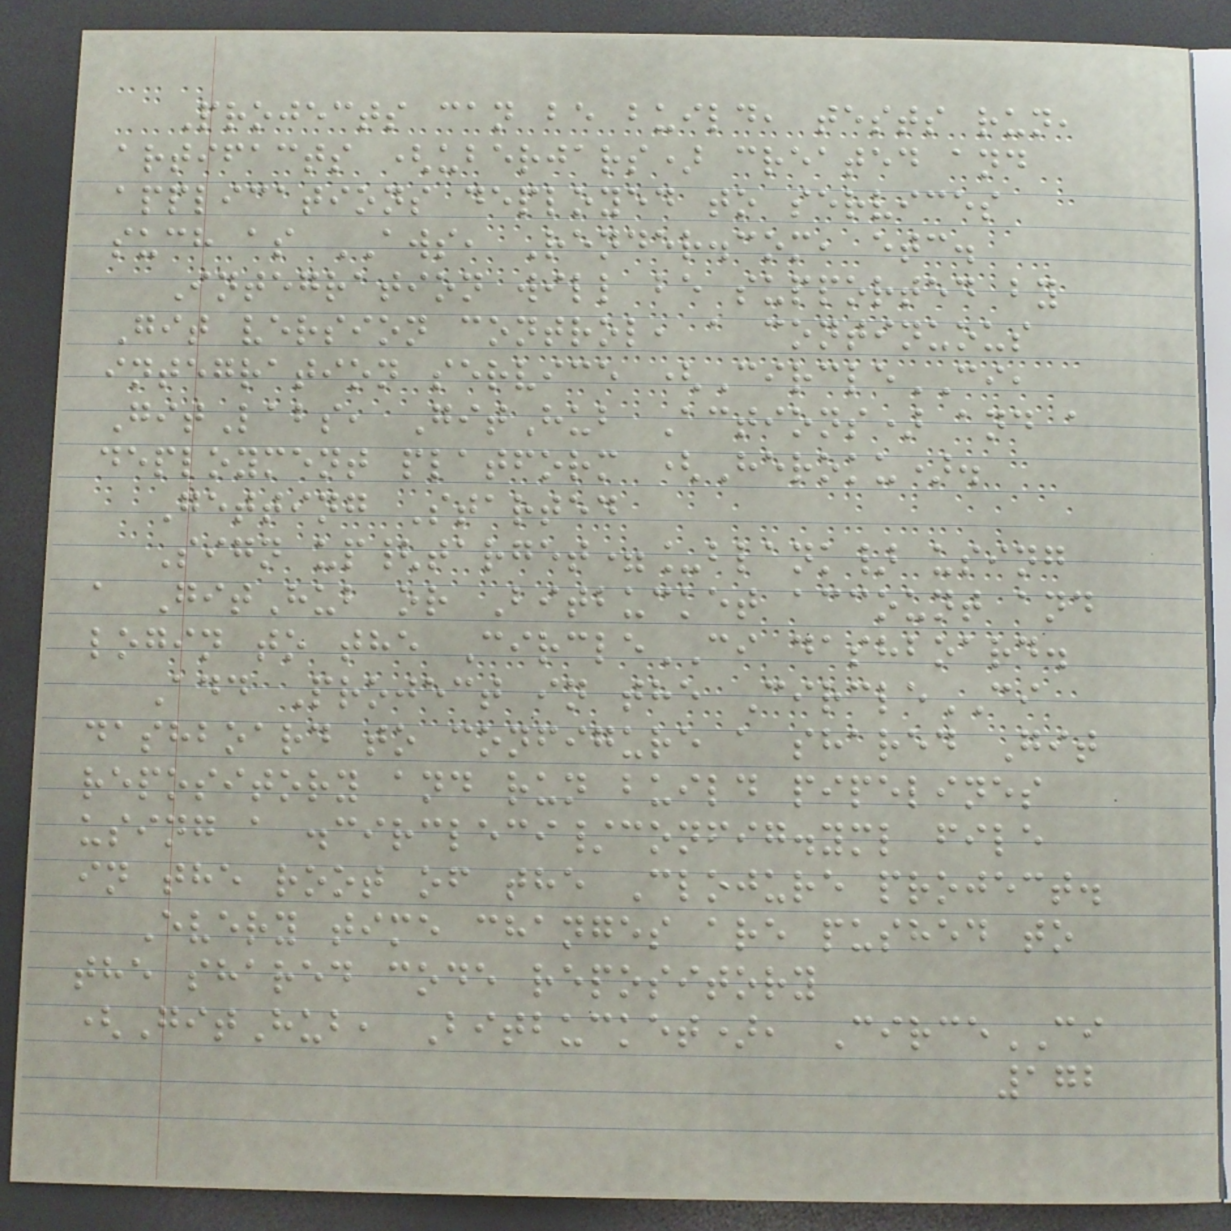Projects can be build, tests run,
artifacts (uberjars) created and
applications deployed to services
such as AWS, Render.com, etc.
Integration will be supported by
Git version control, a continuous
integration service (CircleCI,
GitLabs, GitHub Actions) and a
deployment platform (Heroku).
Getting Started
Sign up{target=_blank} using
a GitHub or Bitbucket account and
login to the CircleCI dashboard.
Add Project in the CircleCI
dashboard to configure a shared Git
repository and run build pipelines
using a .circleci/config.yml file
in the root of the Clojure project.
Every time changes are pushed to
the shared code repository
(GitHub, Bitbucket), CirceCI
172
